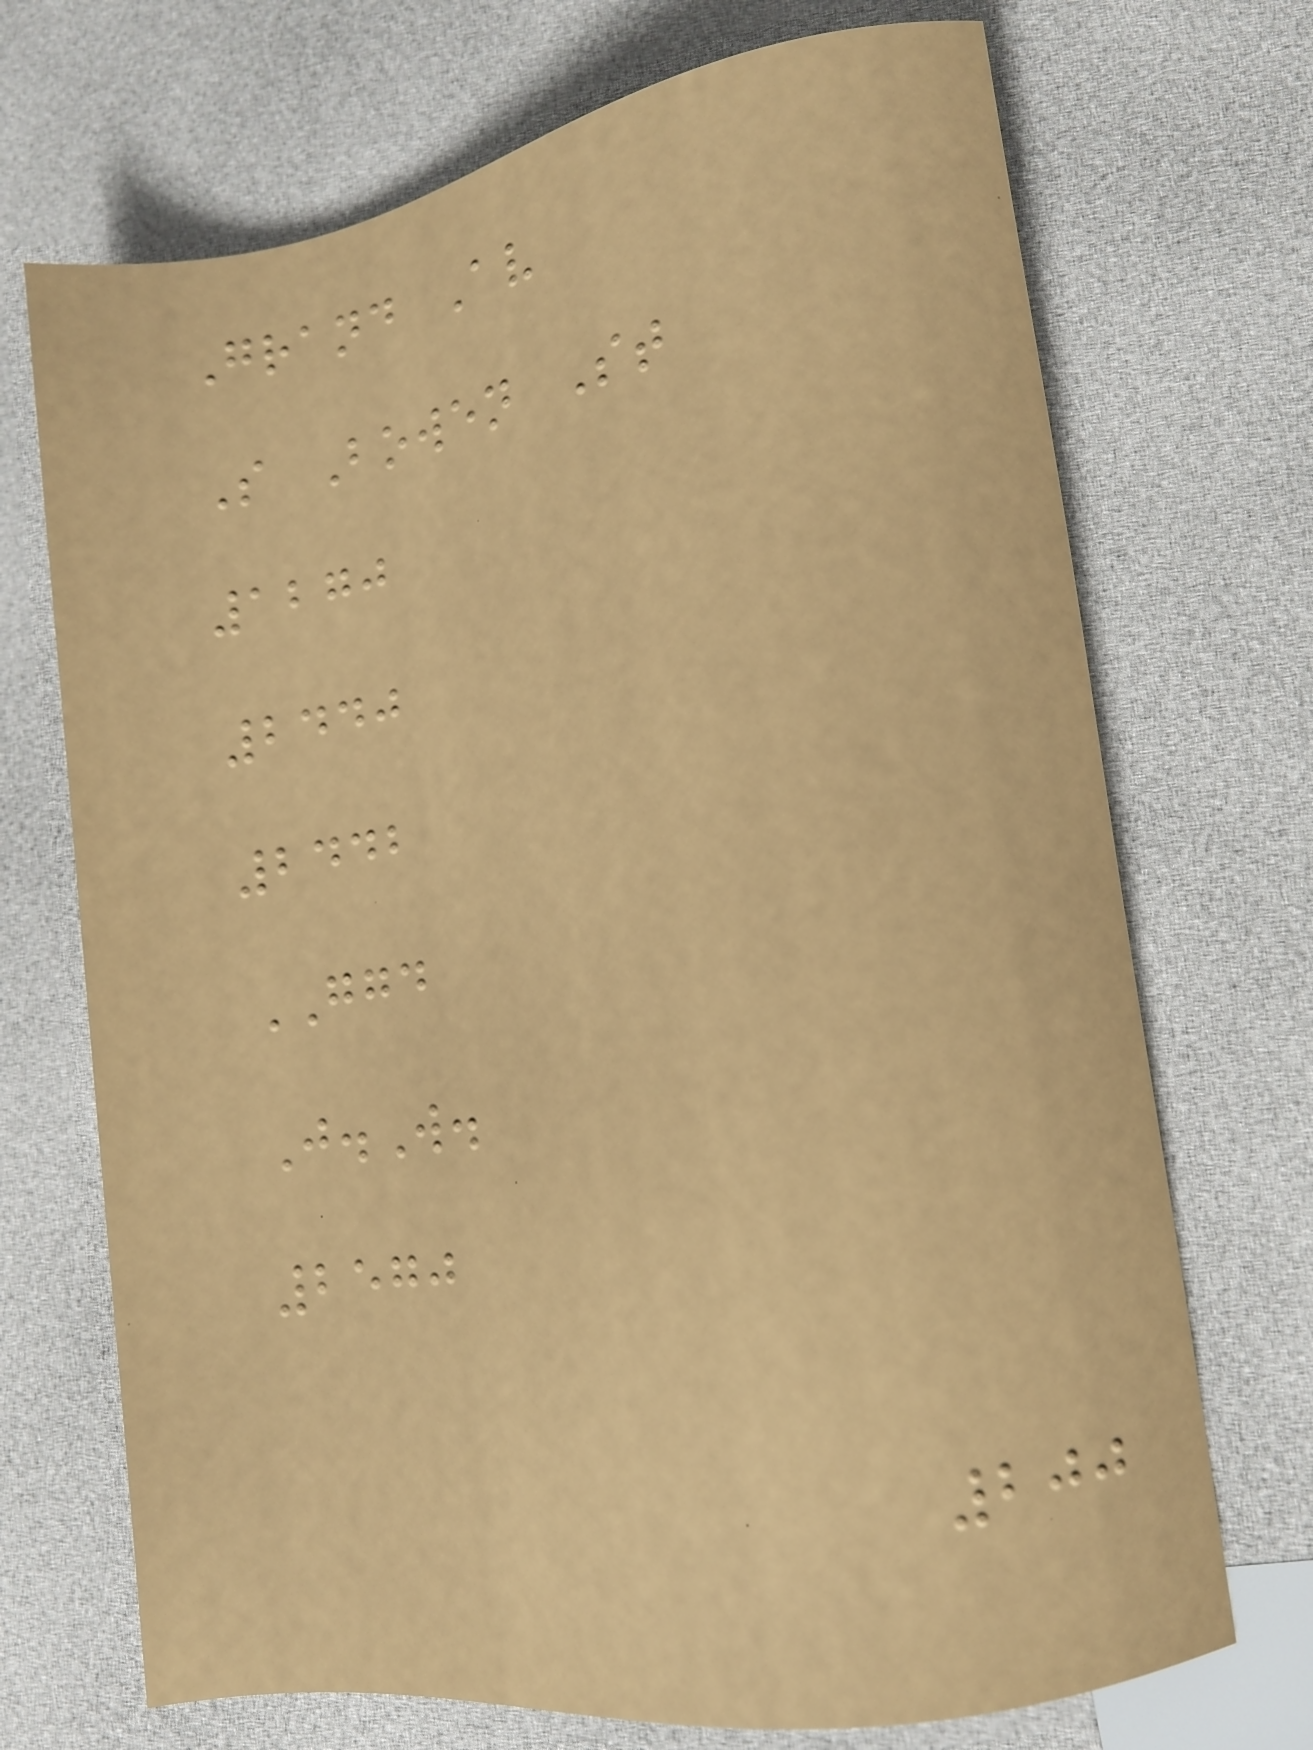Grand Av
S Bowen St
1270
2440
2442
GGD
J.W.
2570
200
